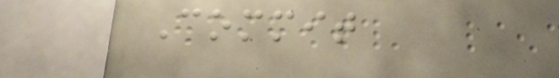Commit
